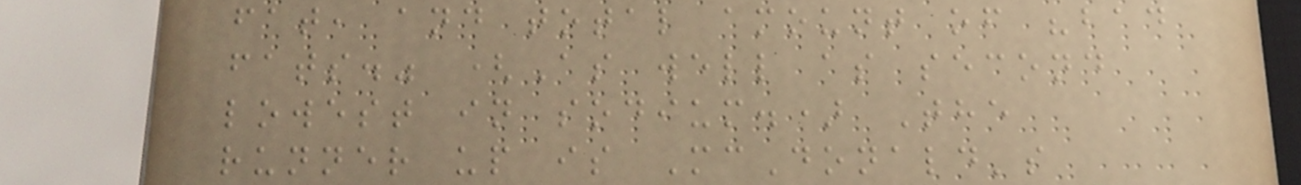fat, and total amount of "bad
fats." (As well as second
lowest in sodium.) The
runner up is McDonald's
